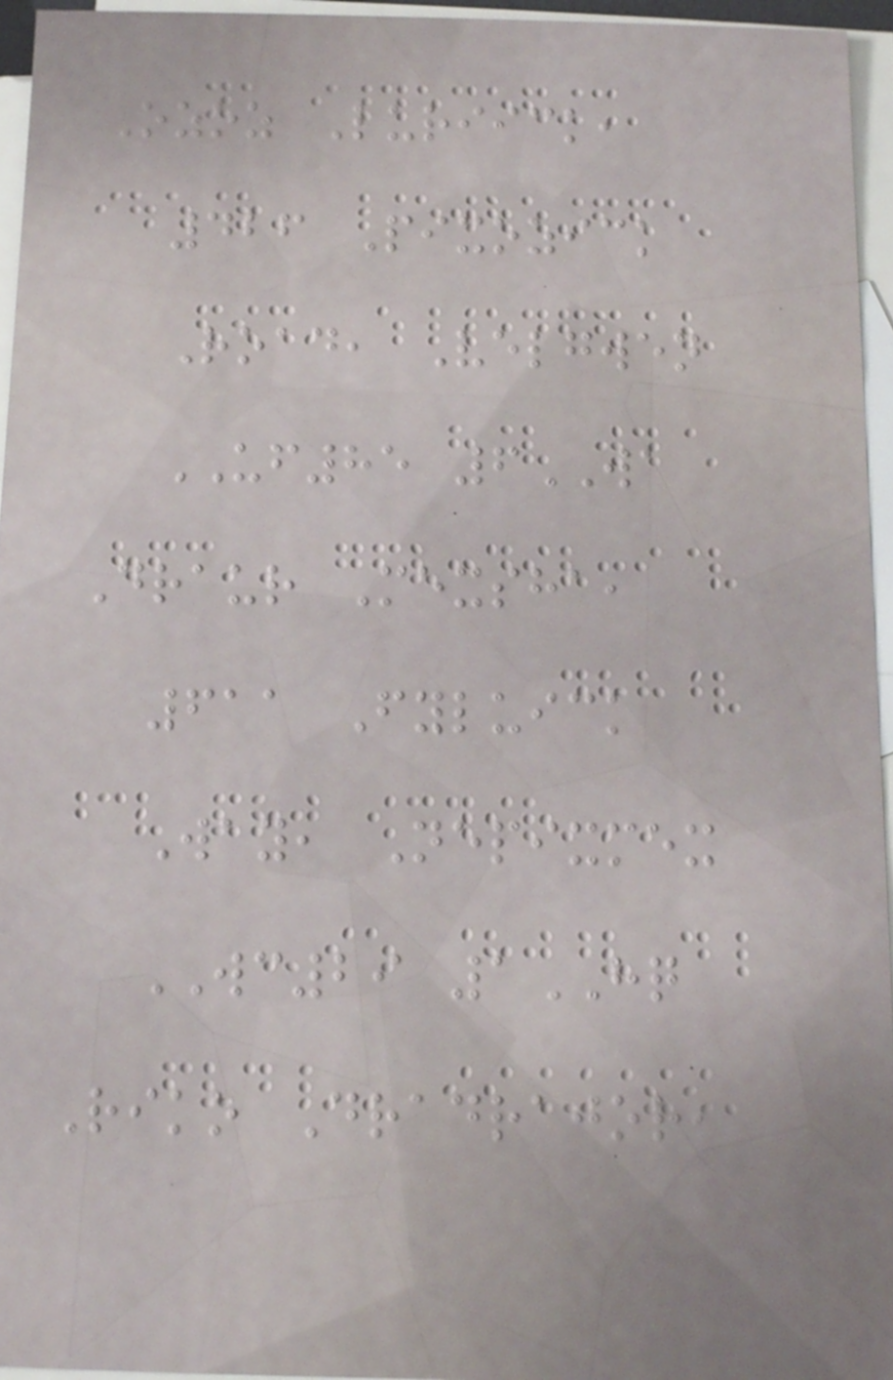Ozoz Luriick,
426 Pixozick
Road, Velgwen
UF85 6WA
Draur Mexsha,
611 Fyluick
Way, Nepixmex
WC29 1HQ
Riko Dradrajor,
